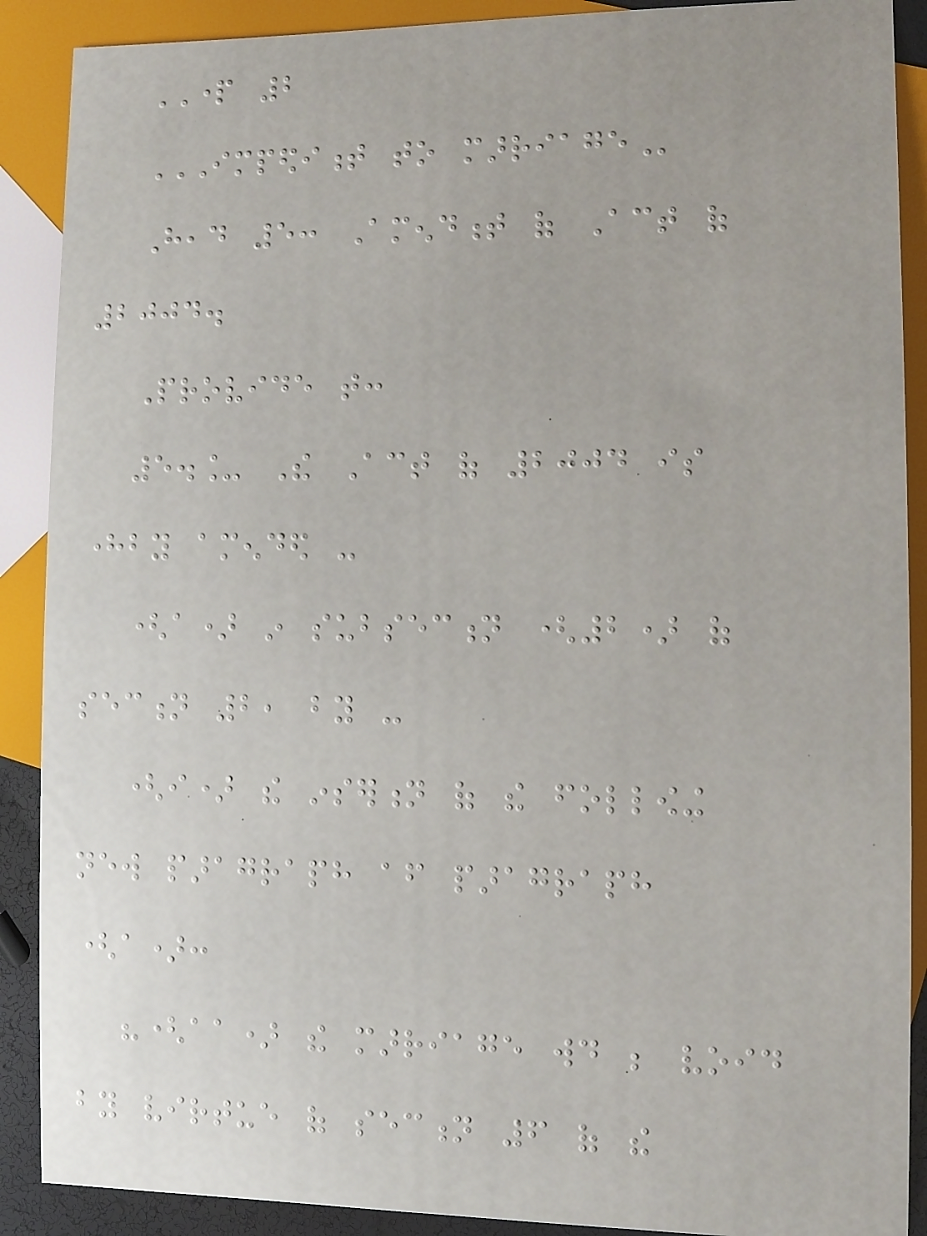PART 2
IMPEDIMENT TO MARRIAGE
Head 5: Amendment of Act of
2004.
Provide that:
5._ The Act of 2004 is
hereby amended -
(a) in subsection (2) of
section 2, by -
(i) the insertion of the following
new paragraph after paragraph
(a):
"(aa) the marriage would be void
by virtue of section 6 of the
